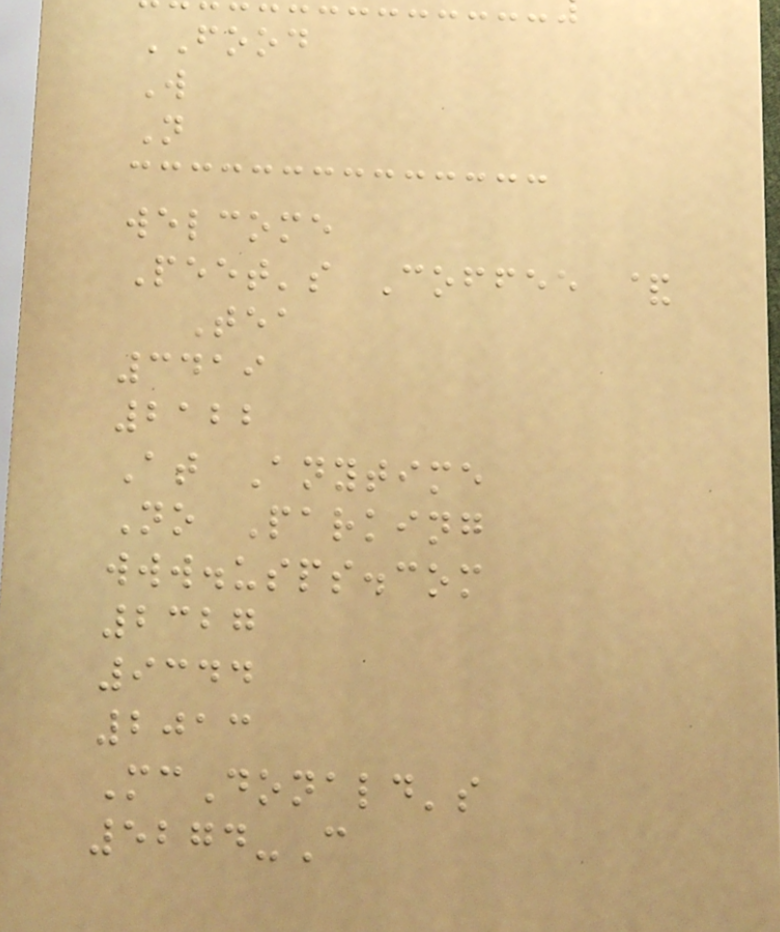FOOD
W
N
welcome
Peet's Coffee &
Tea
3419
2122
At Anytime
No Parking
www.usps.com
2327
9344
2013
McDonald's
5274-C
